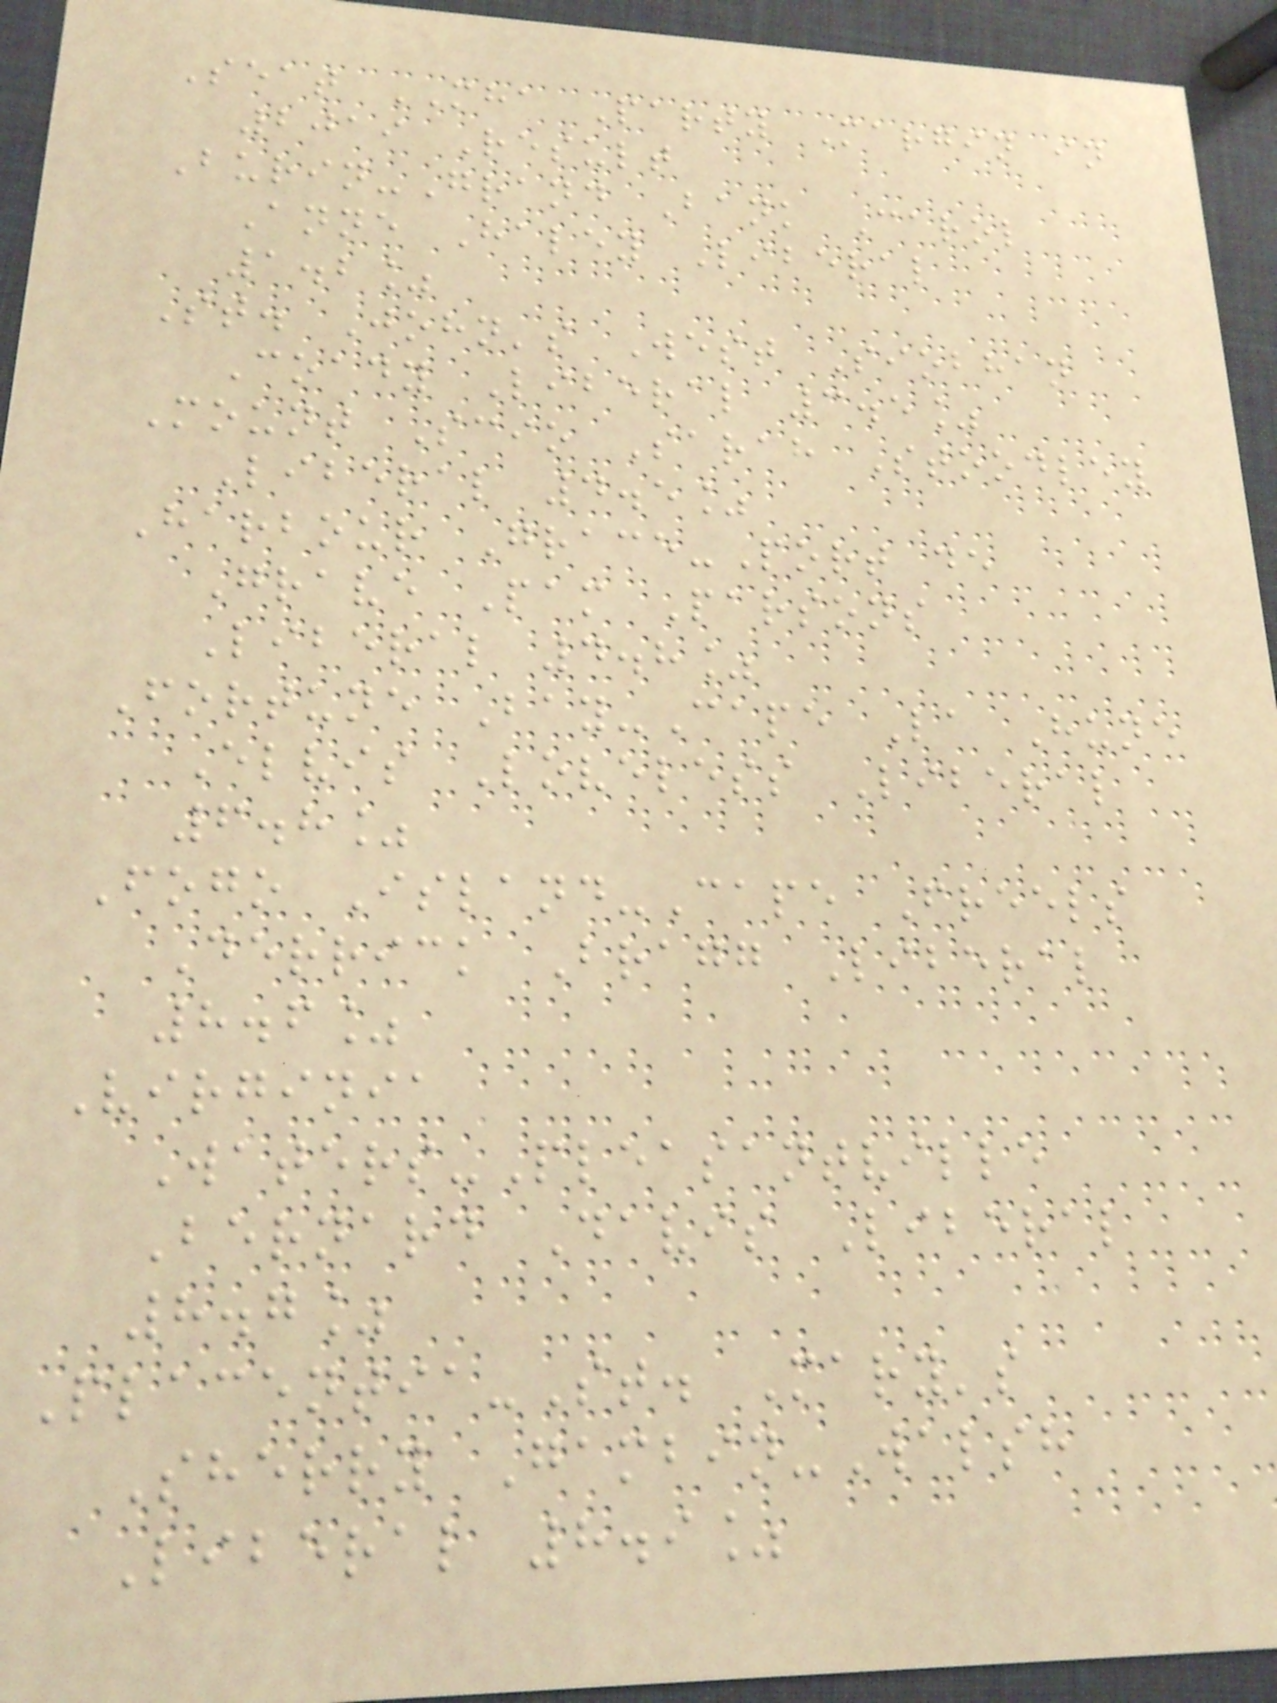Seat MHA Party Margin in
2019 Result
Burin-Grand Bank Carol
Anne Haley Liberal
1.2%
St. John's West Siobhan
Coady Liberal 3.5%
Mount Scio Sarah Stoodley
Liberal 4.5%
Harbour Grace-Port de
Grave Pam Parsons
Liberal 4.8%
Fortune Bay-Cape La Hune
Elvis Loveless Liberal
6.8%
Fogo Island-Cape Freels
Derrick Bragg Liberal
8.6%
Virginia
Waters-Pleasantville
Bernard Davis Liberal
8.7%
Placentia-St. Mary's
Sherry Gambin-Walsh
Liberal 8.9%
